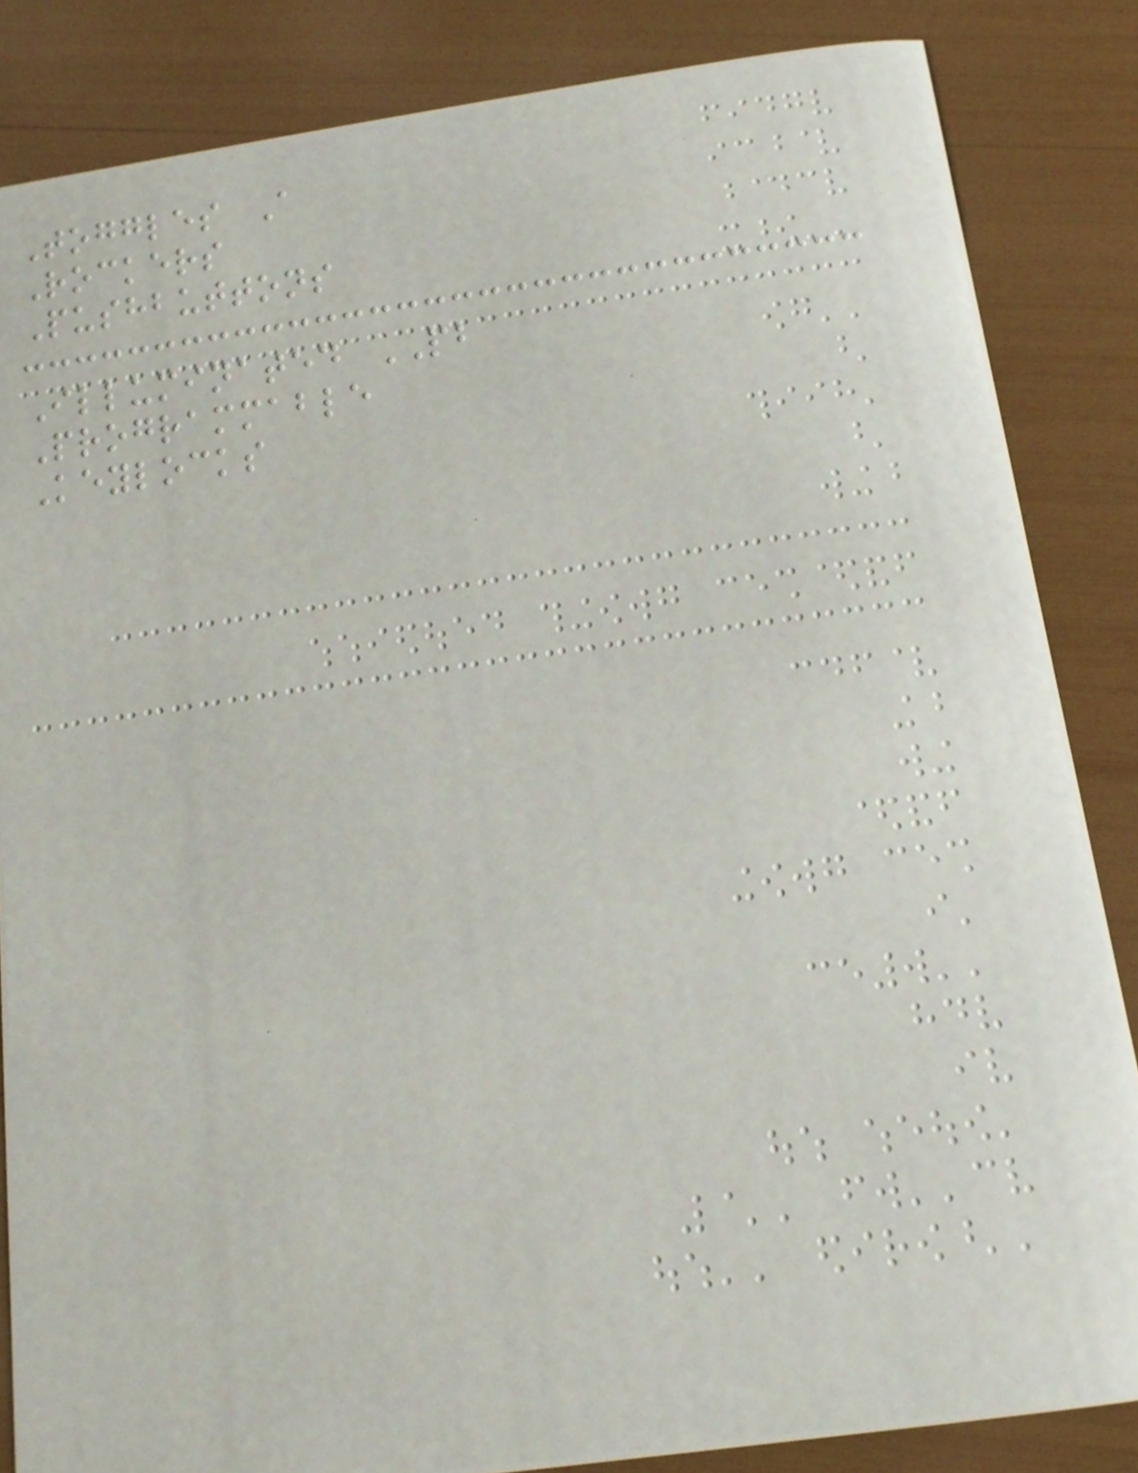Toggles A
Rockers
Pushbuttons
Illuminated PB
Programmable
Keylocks
